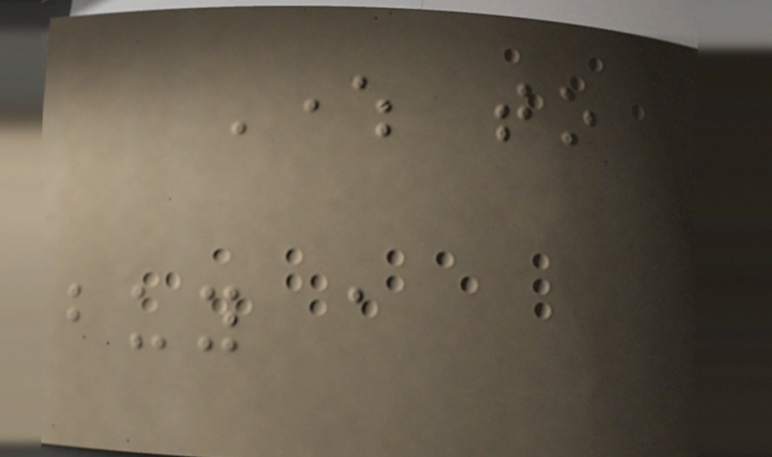Where to
buy a
